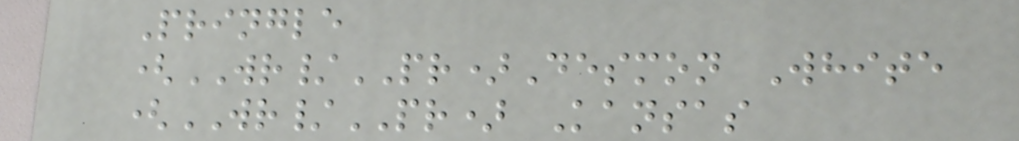Pringle
(WR/PR)Desmon White
(WR/PR) Kansas
